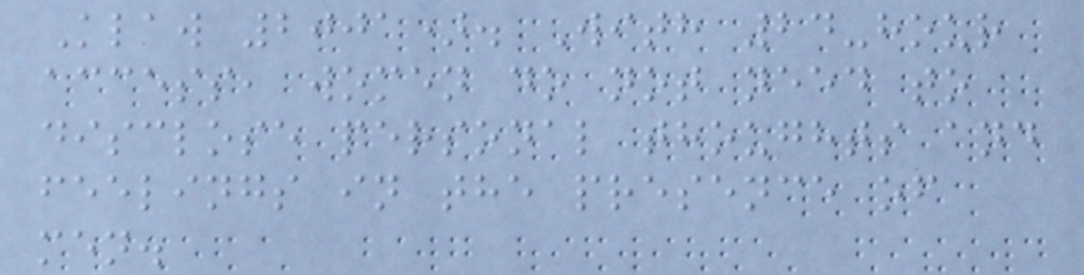Klaw 2001). With 24-hour
access, women do not need to
disclose personal thoughts and
feelings in the presence of
men.
